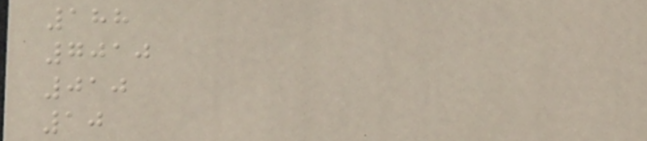188
7010
010
10
